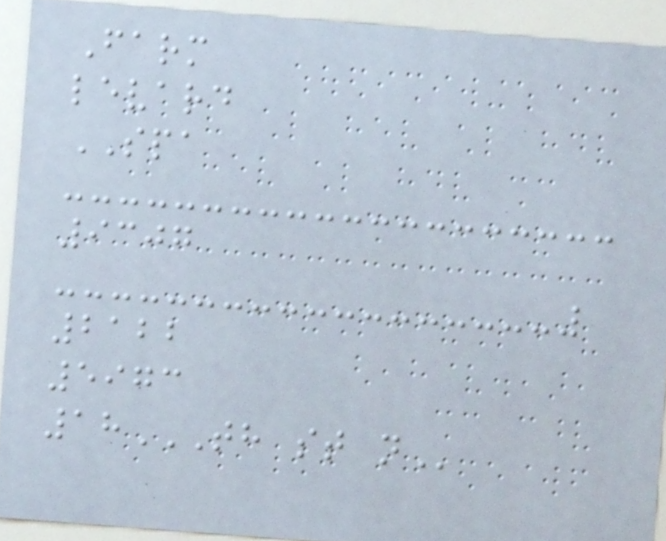Farm
levard
SPA
9307
2122
5973
18TH ST N
